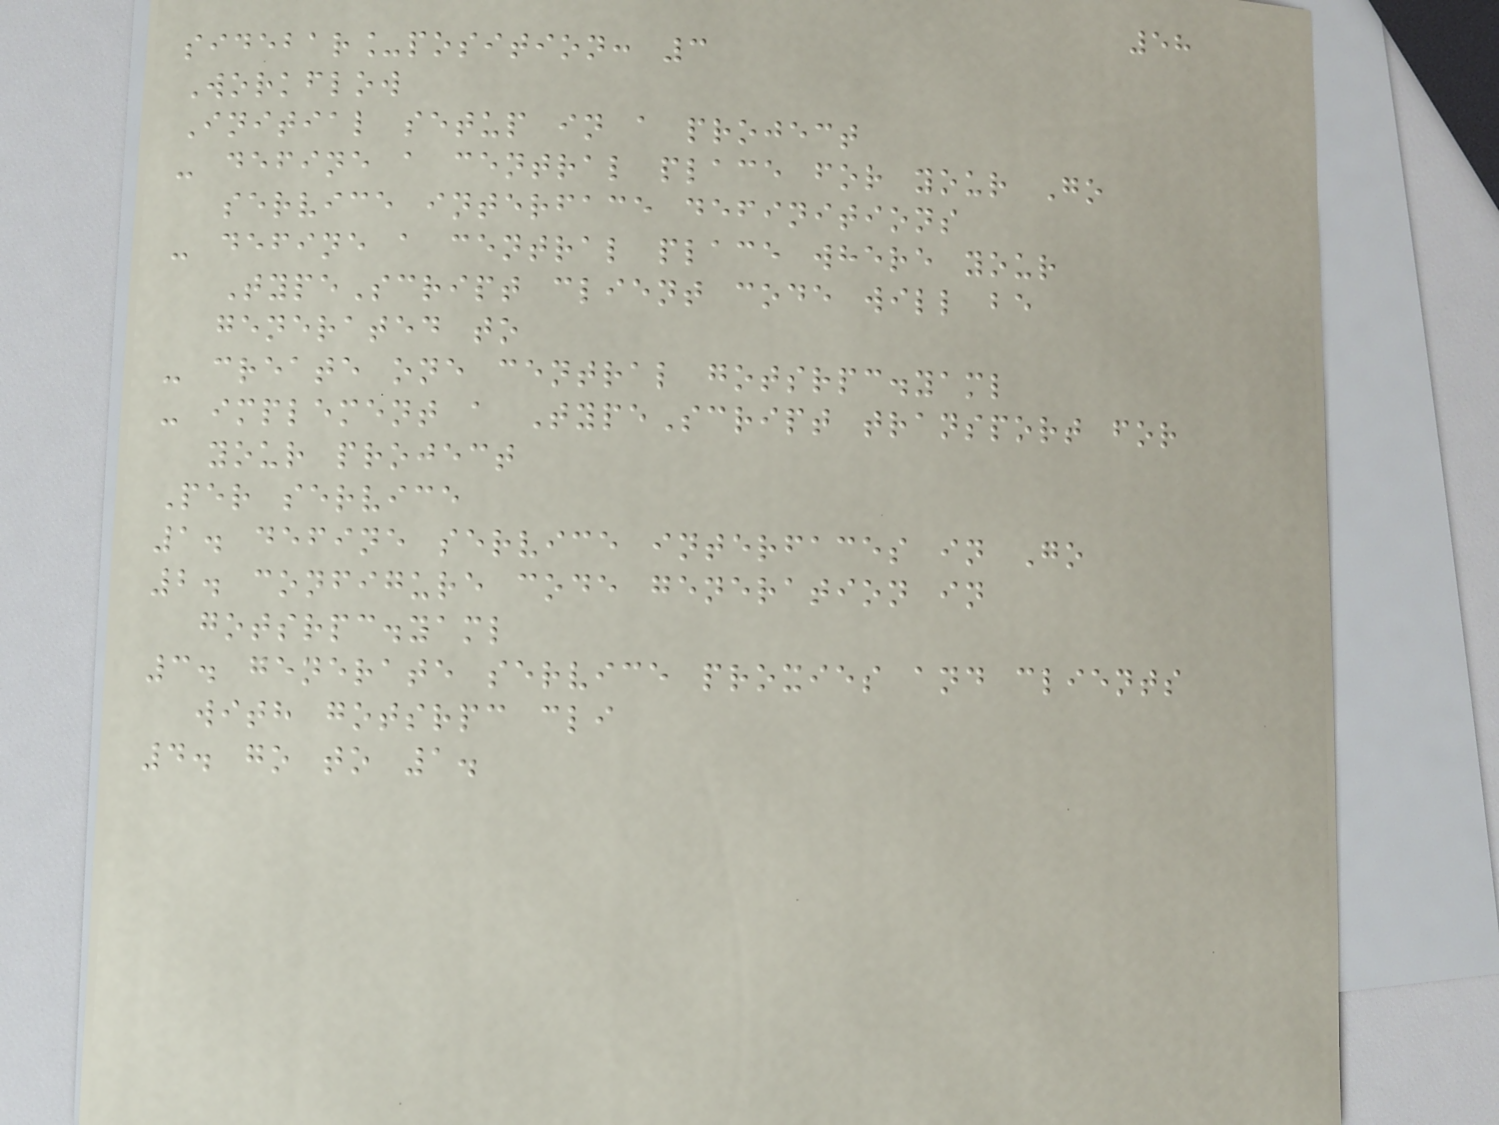58
sidebar_position: 3
Workflow
Initial setup in a project
- define a central place for your Go
service interface definitions
- define a central place where your
TypeScript client code will be
generated to
- create one central gotsrpc.yaml
- implement a TypeScript transport for
your project
Per service
1. define service interfaces in Go
2. configure code generation in
gotsrpc.yaml
3. generate service proxies and clients
with gotsrpc cli
4. go to 1.
